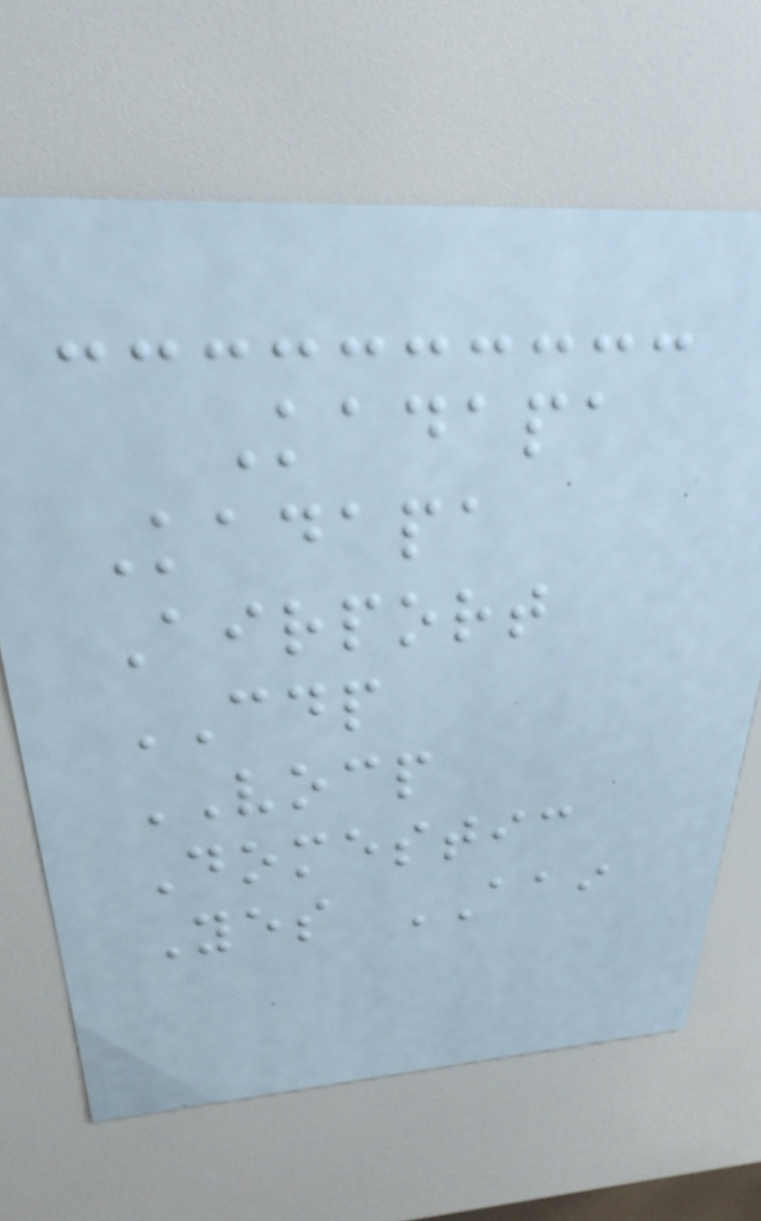Kadapa
Kadapa
Airport
CDP
VOCP
Domestic
Yes AAI
